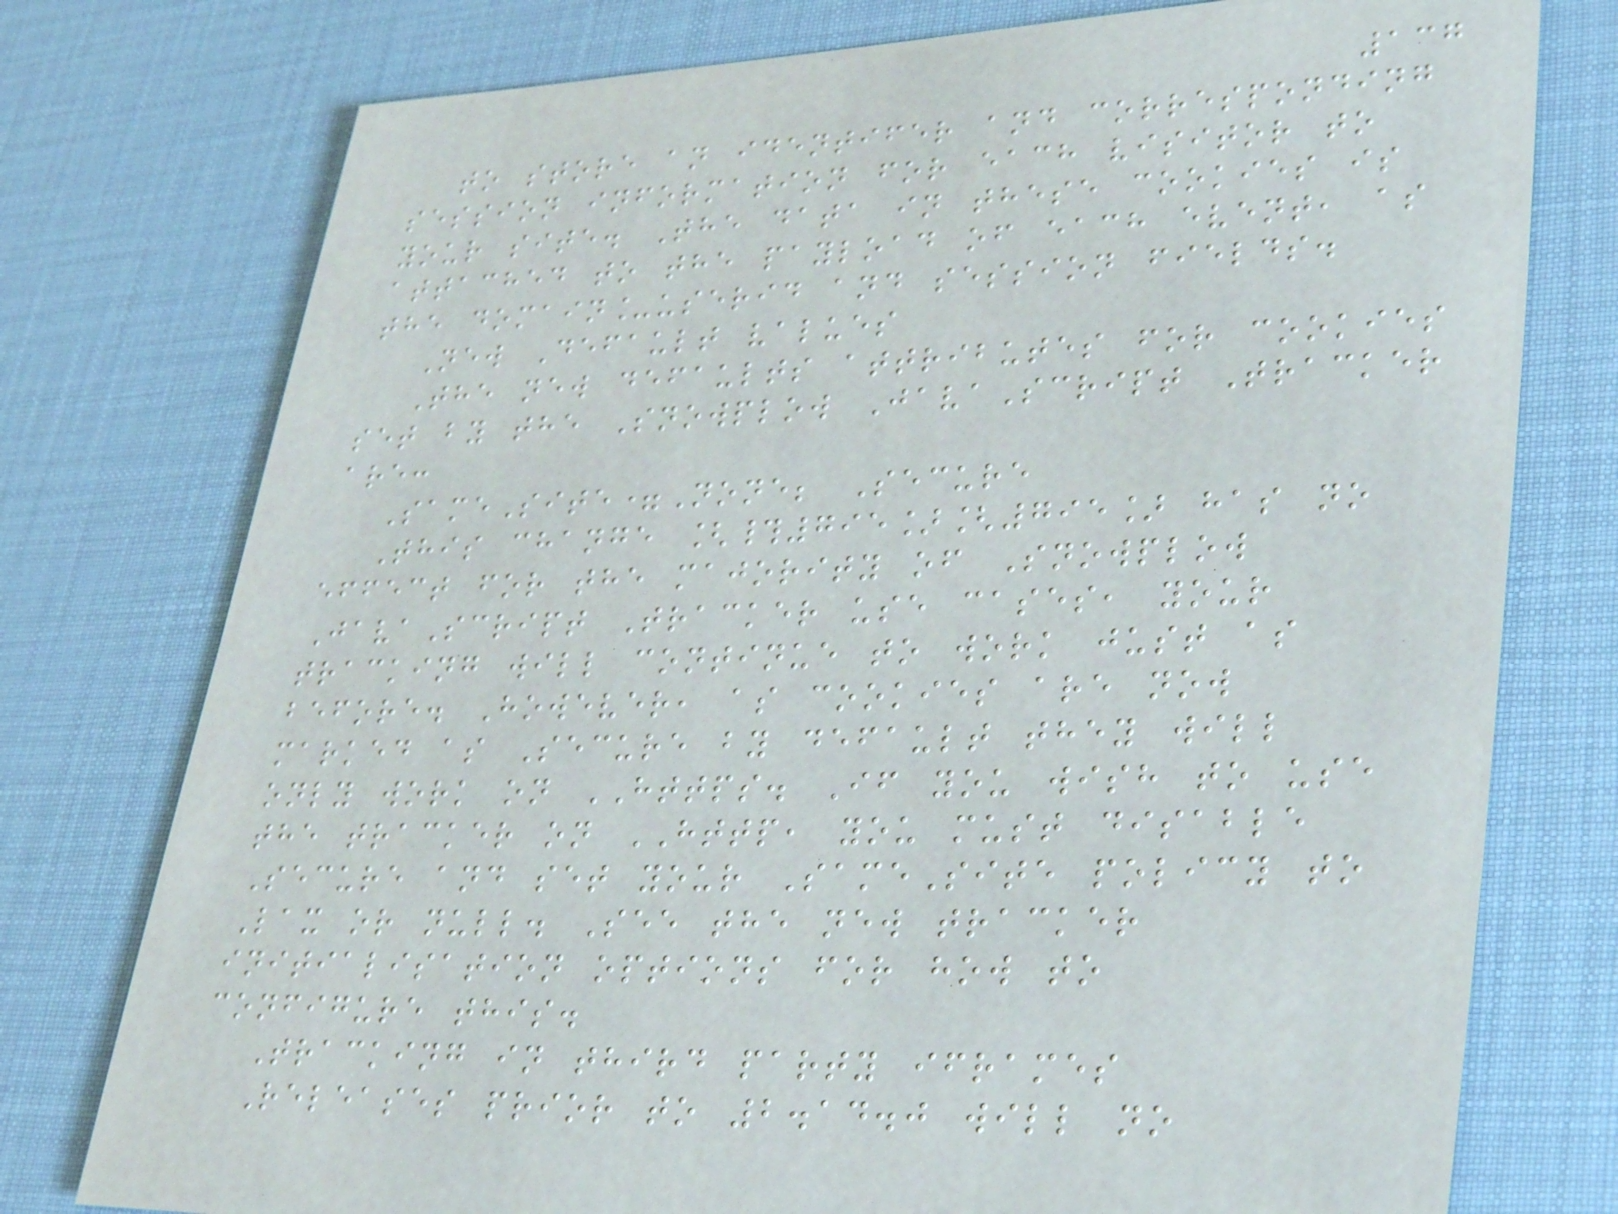137
to store an identifer and corresponding
session information for each visitor to
your site. The data in these cookies is
attached to the payload of each event, as
the domain_userid and session fields.
New Default values
The new defaults attributes for cookies
set by the Snowplow JavaScript Tracker
are:
SameSite=None; Secure
This change [#795][795] has no
effect for the majority of Snowplow
JavaScript Tracker use cases, your
tracking will continue to work just as
before. However, as cookies are now
marked as Secure by default they will
only work on HTTPS. If you wish to use
the tracker on HTTP, you must disable
Secure and set your SameSite policy to
Lax or null. See the new tracker
initialisation options for how to
configure this.
Tracking in third party iframes
Releases prior to 2.14.0 will no
